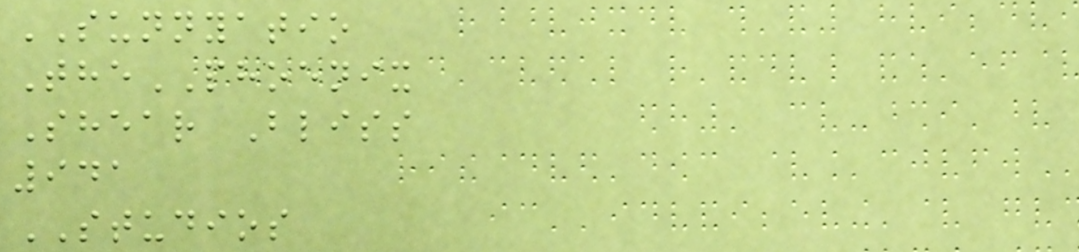SUNNYATIO
ThePHOENIX
Shear Bliss
941
STUDIOS
